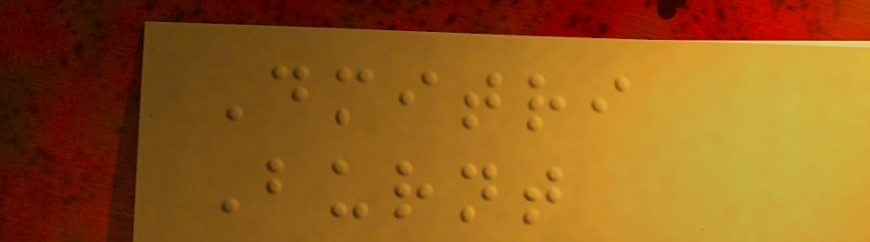Dmitri
Burnt
